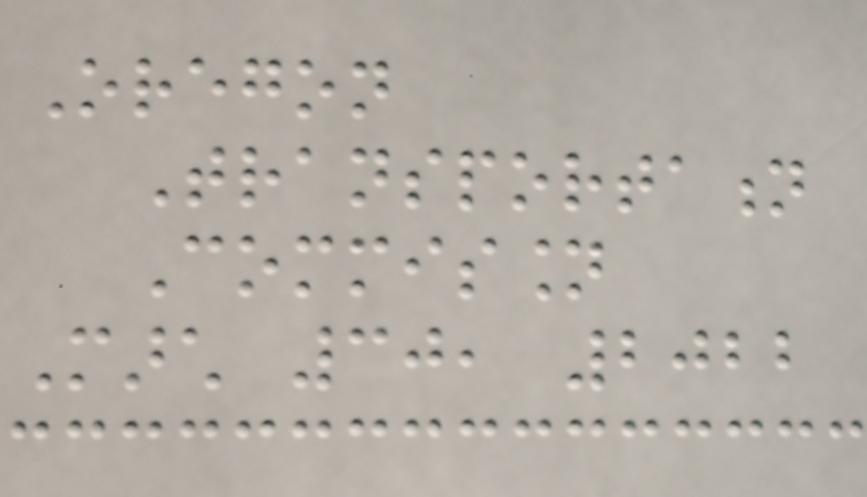Oregon
Transportation
Commission
March 30, 2022
